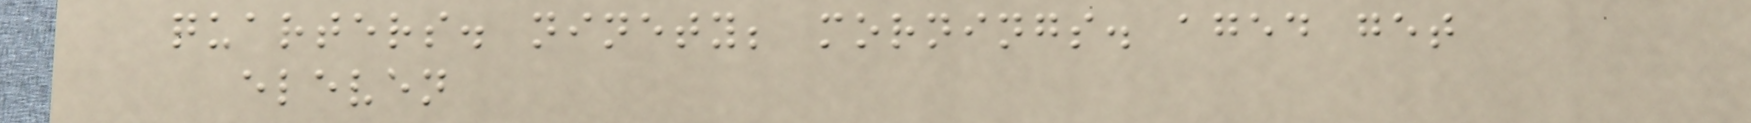quarters. ninety; mornings. aged get
eleven
